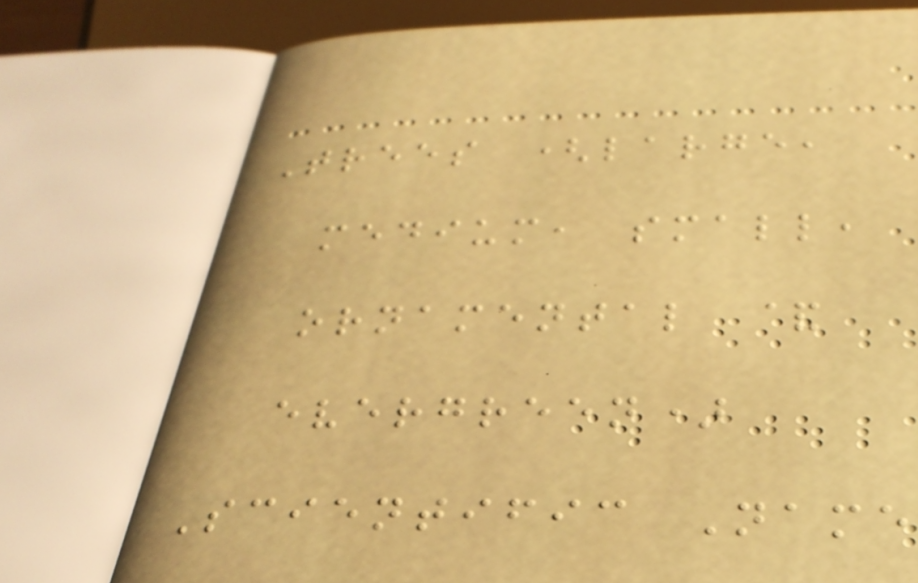Trees (large,
medium, small,
ornamental &
evergreen)
Scientific Name
